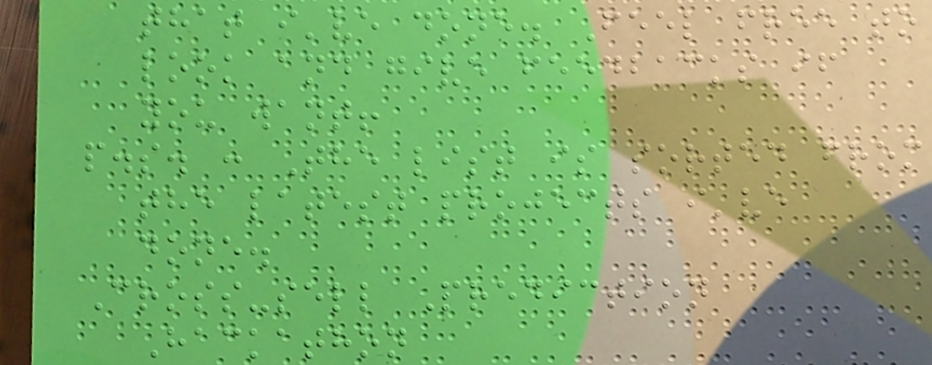that i've done. Feel free to
look and give feedbacks if
you want!
p.s. : The list is sorted from
the latest projects i've
done.
Cross-sell Prediction
Hackathon
